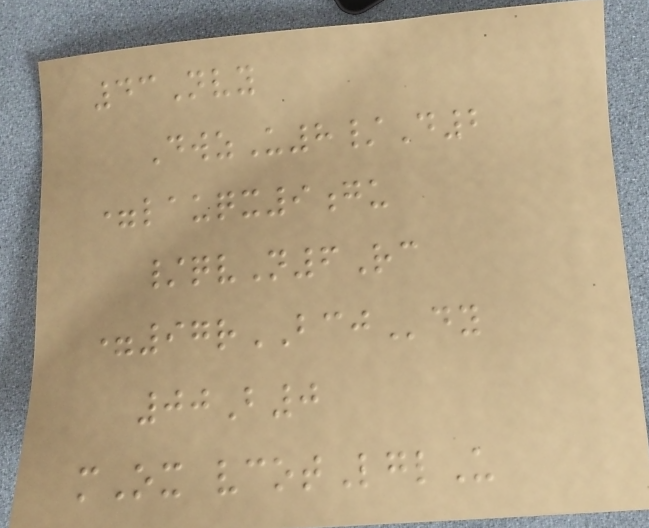43Nvy
DwzU8/D2
=lauqx9gu
/qvN6Rc
=97rBCJdy
00B0
mOx vcotLglU
